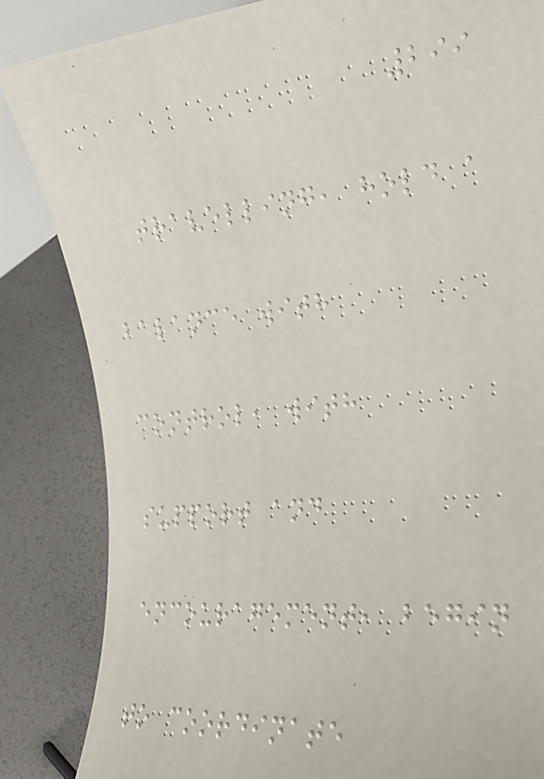299
travelling, hold a
balance with
control, with
support and
encouragement, begin
to coordinate
